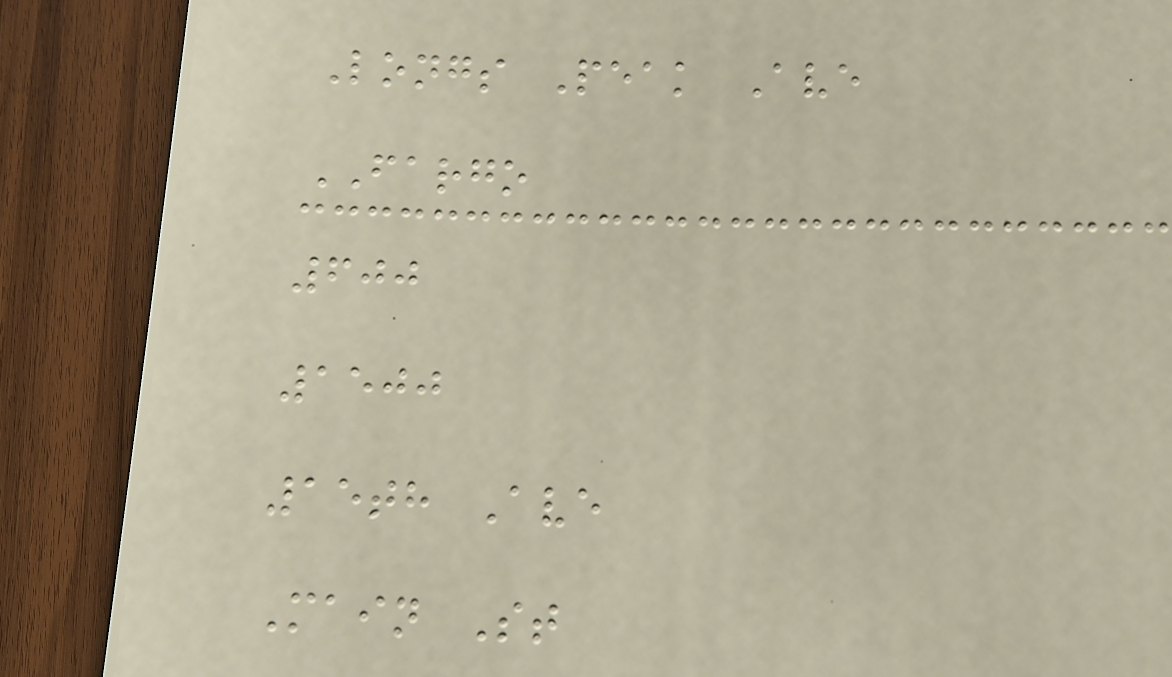Longs Peak Ave
FARGO
600
1500
15th Ave
Main St
